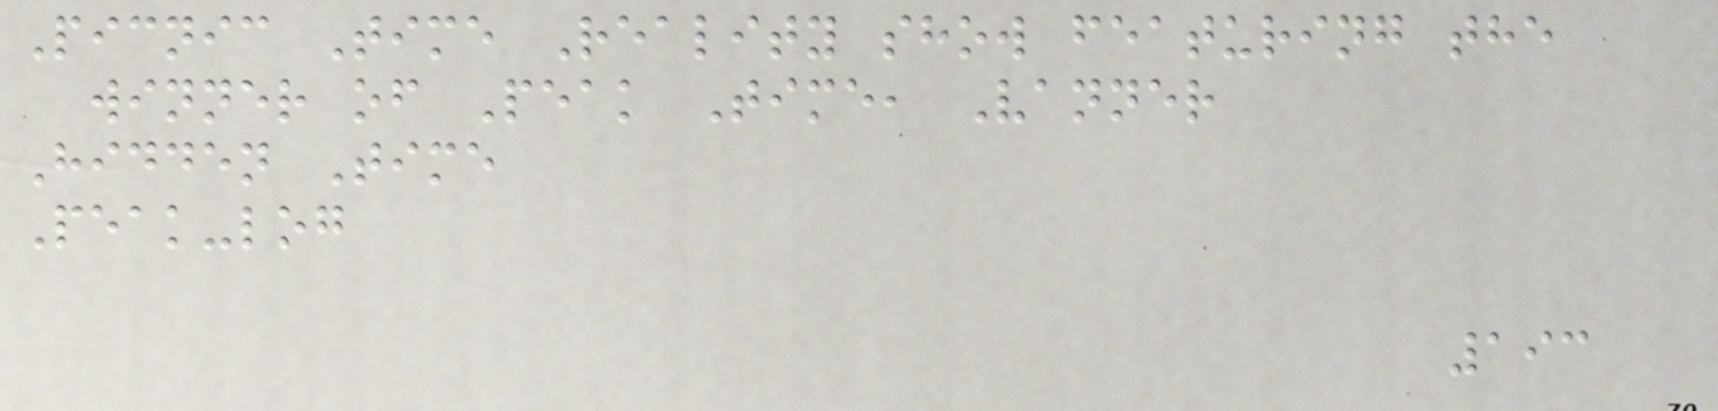Picnic Time Reality show featuring the
winner of Peak Time, Vanner
Hidden Time
Peak-log
193
